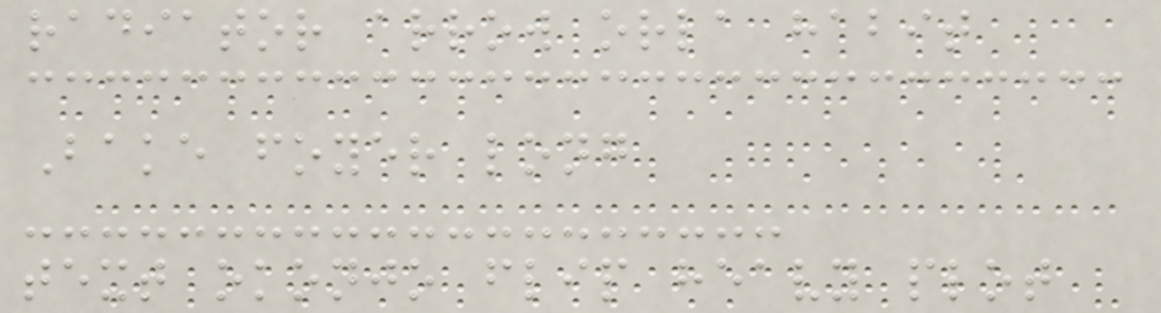radiator arrow orla habit
Bake foyer long
text okonjo flip heavy plot
